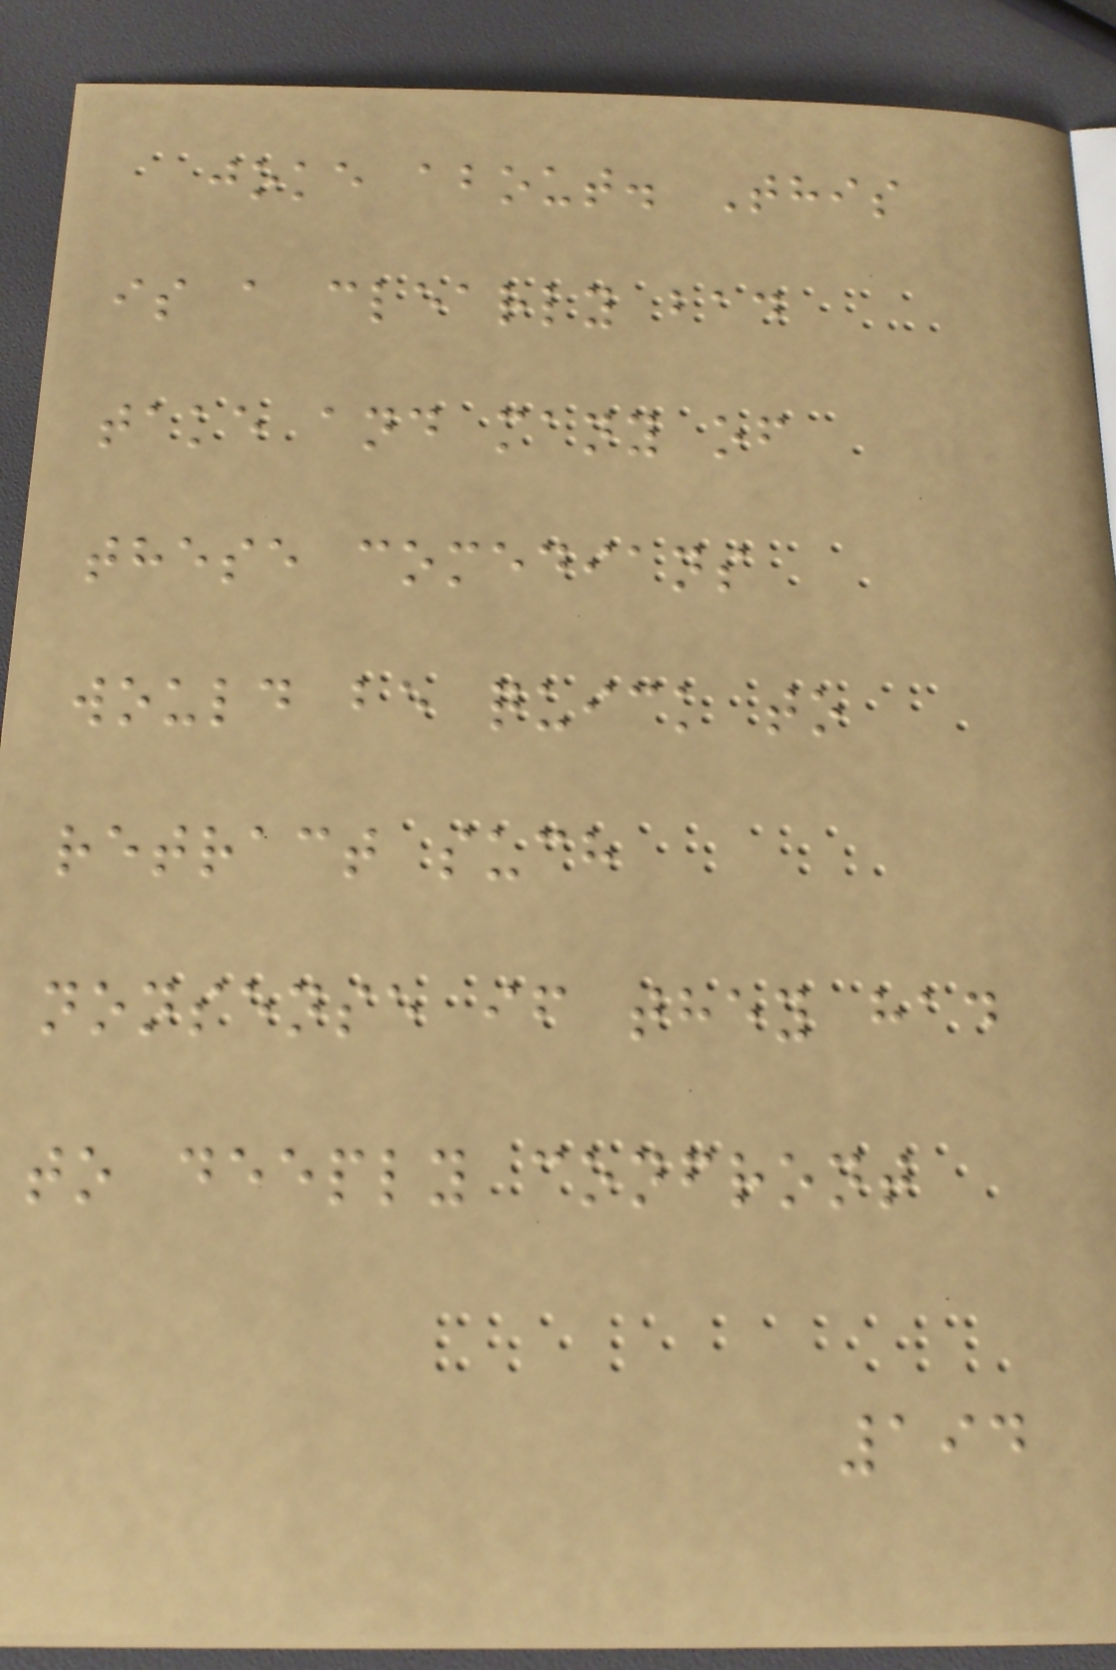joke about. This
is a clearly bad
take and many of
these comedians
would be quick to
retract such
nonsense if they had
to deeply confront
194
